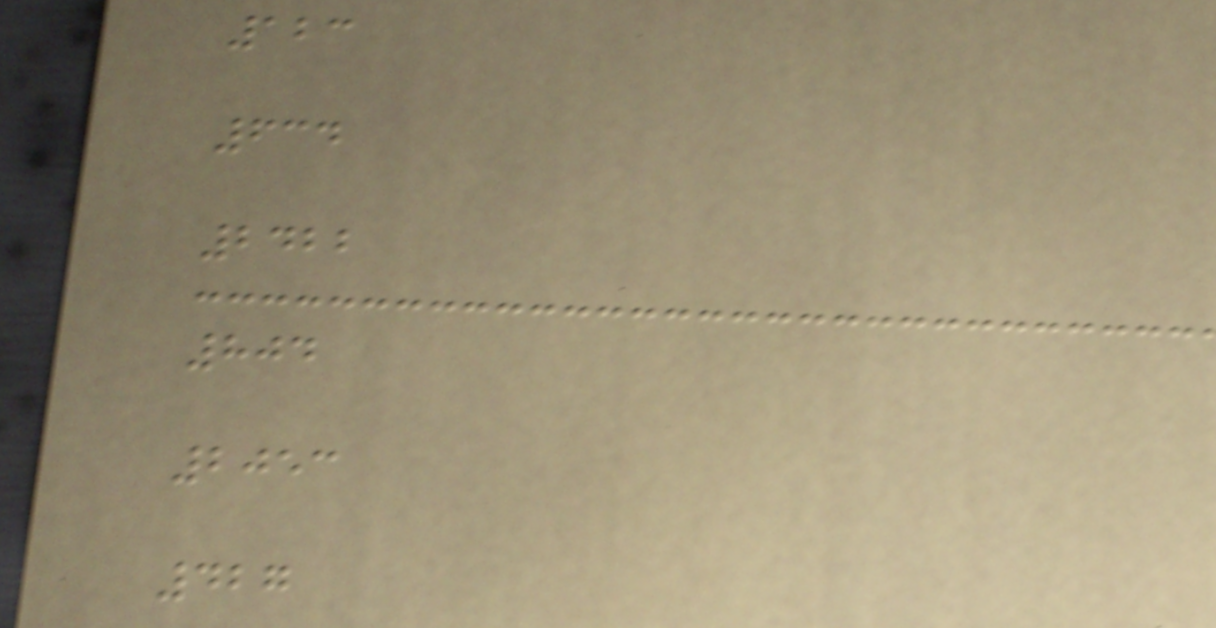123
634
2422
804
2053
427
